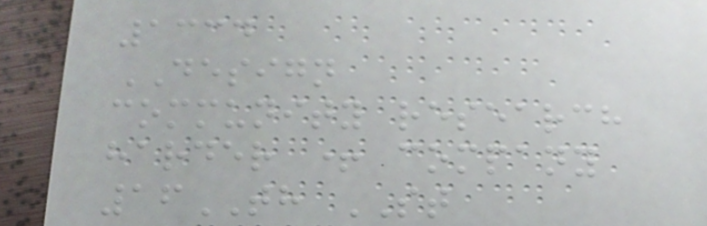1334
DESIGN
community research
harder + company
16TH ST
